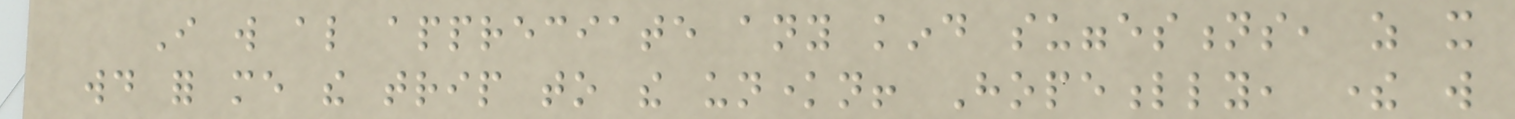I will also appreciate any kind suggestions, as it
would for me the trip to the unknown! Hopefully, there will
